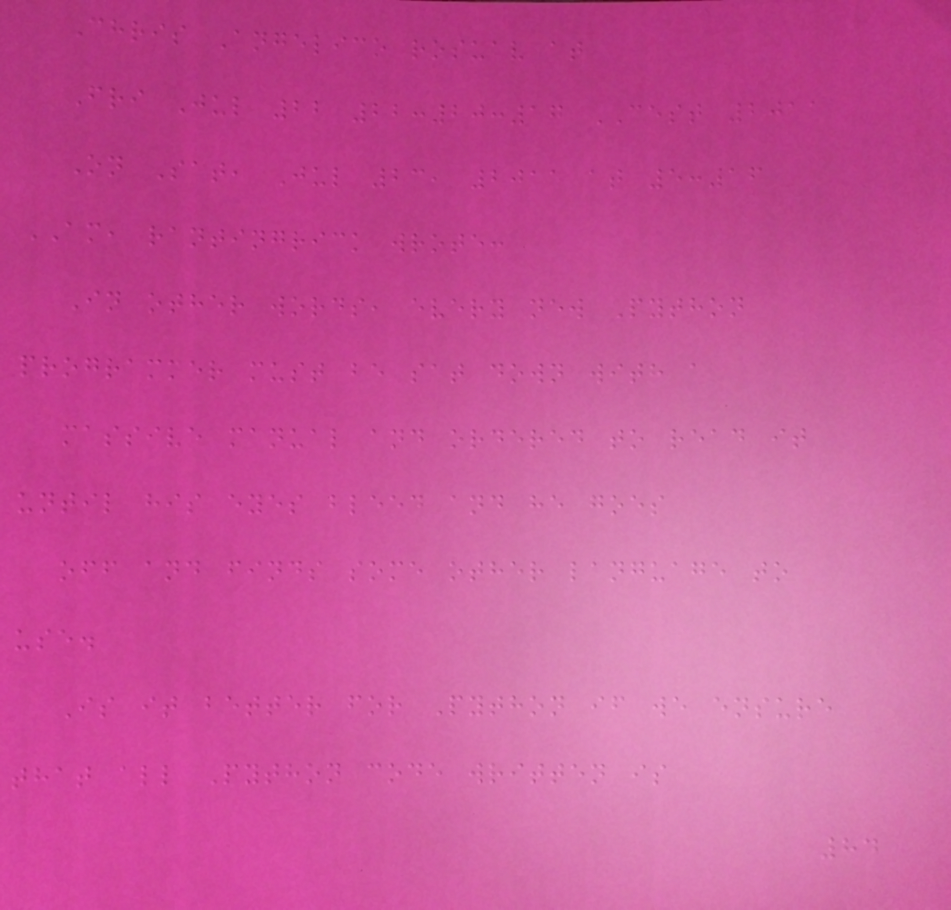Chris Angelico rosuav at
Fri Jul 22 22:20:17 CEST 2011
On Sat, Jul 23, 2011 at 5:16
AM, rantingrick wrote:
In other words, every new Python
programmer must be sat down with a
massive manual and ordered to read it
until his eyes bleed and he goes
off and finds some other language to
use.
Is it better for Python if we ensure
that all Python code written is
84
